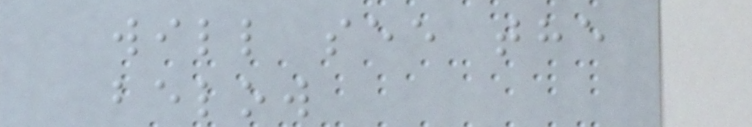will see the
below
